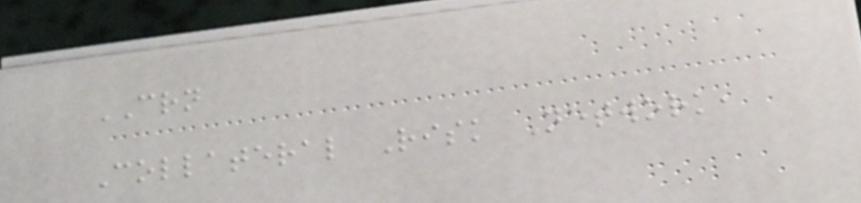CRN
Collateral Risk Network,
